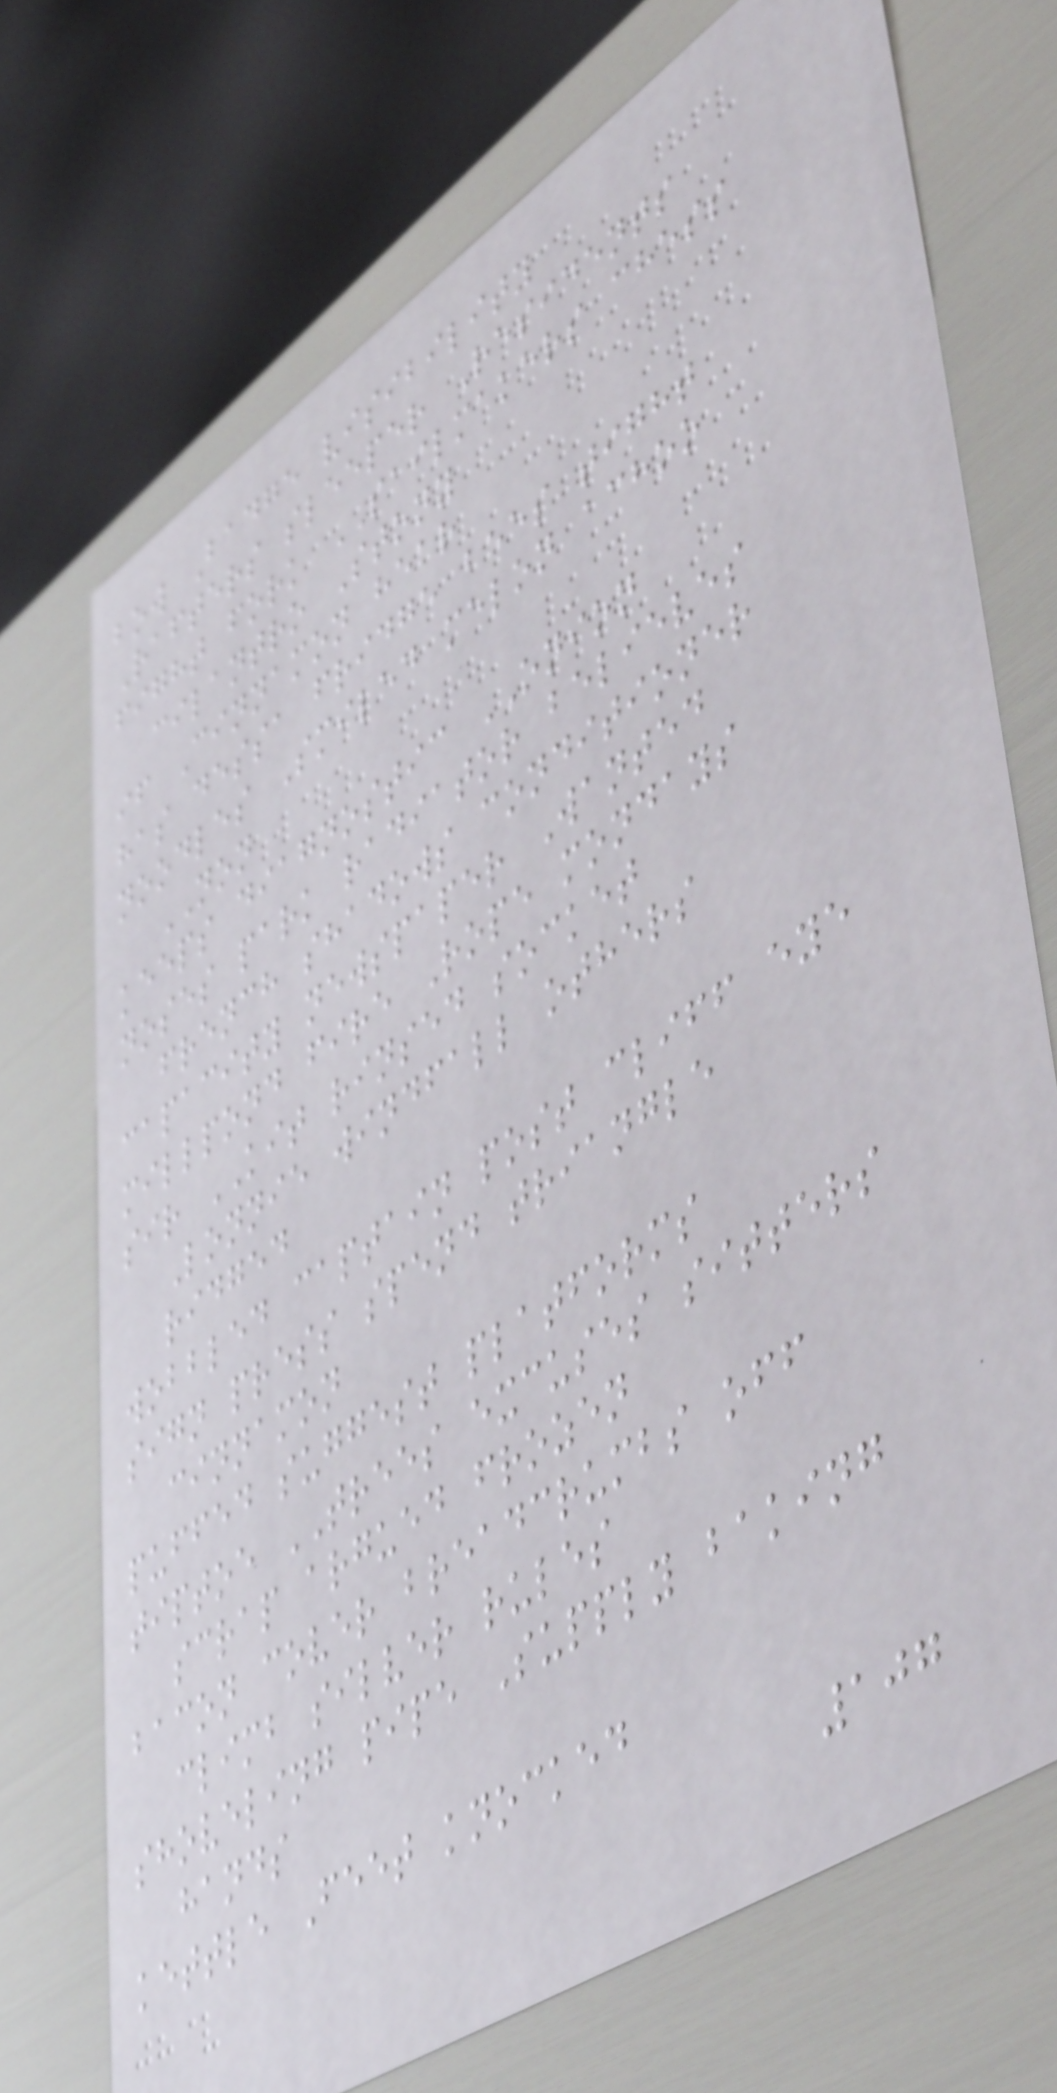bow Badge visibility
Rafters sleeper Residents
fight fork SAILMAKERS chess
cilantro Stony
if Cinnamon hear
has dessa fridge bees tight
noodles Smiled melon achoo
NON
keeps diagnostic ONION
noses park radiator believes
french shadows conditioner
capacity newspaper Wanted
millpond fire Rope mondays
sir KIT rinsed socket
Lonnie windfall others
ridged
wobbled captain post cliff eye
sign press spend triangle
cinnamon
puffed suggest platforms
tiptoe TREES excuses sitters
scrap argued frozen
bacon cover breadcrumbs off
climb silver rules
shoveling pipe Supply baking
hands
kettle Feet knocked
107
